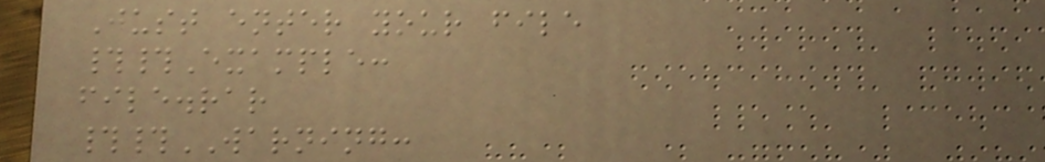Just enter your file
##Example:
file.rar
##WARNING:
